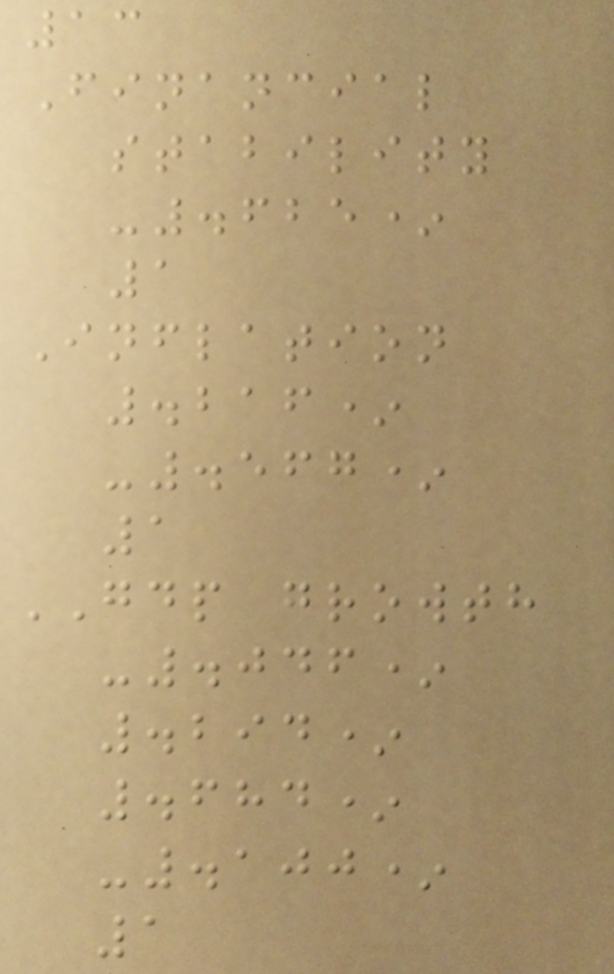13
Financial
stability
-.625*
1
Inflation
.216*
-.567*
1
GDP growth
-.046*
.294*
.684*
-.100*
1
